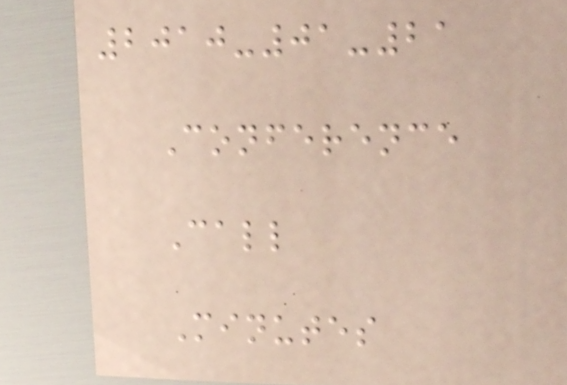2010-01-21
Conference
Call
Minutes
